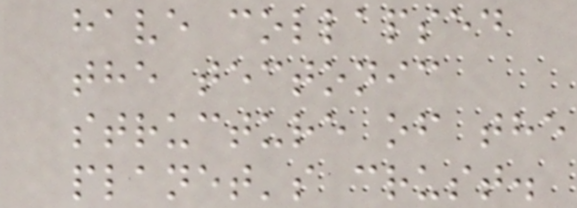have collapsed
the tectonic
structure of the
planet's crust.
